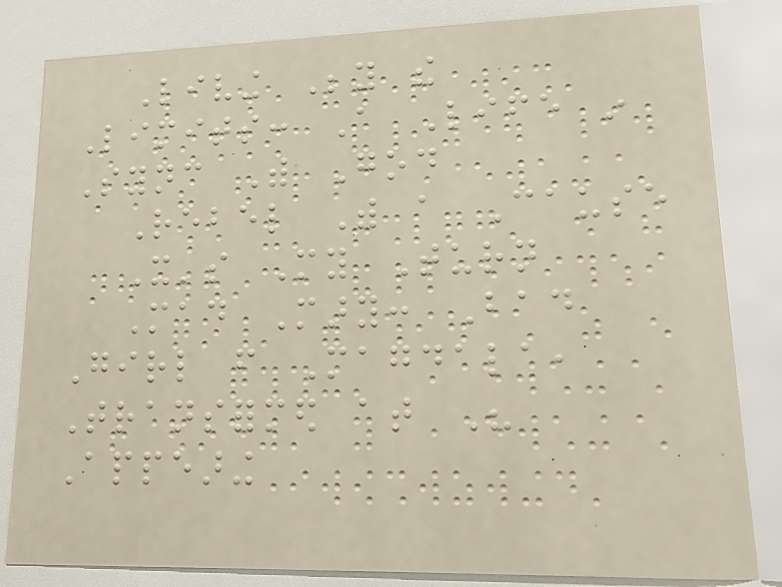Living Beyond the
Limits: A Life in
Sync With God
Rebel With a Cause
It's My Turn
Mad Mary: Bad
Girl from Magdala,
Transformed at His
Appearing
